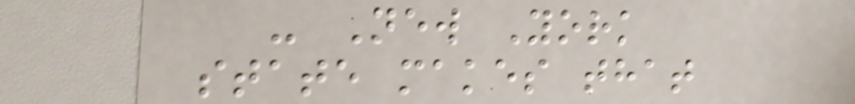- New York
state makes that
